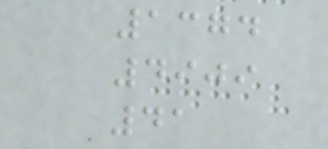1374
4909
41
